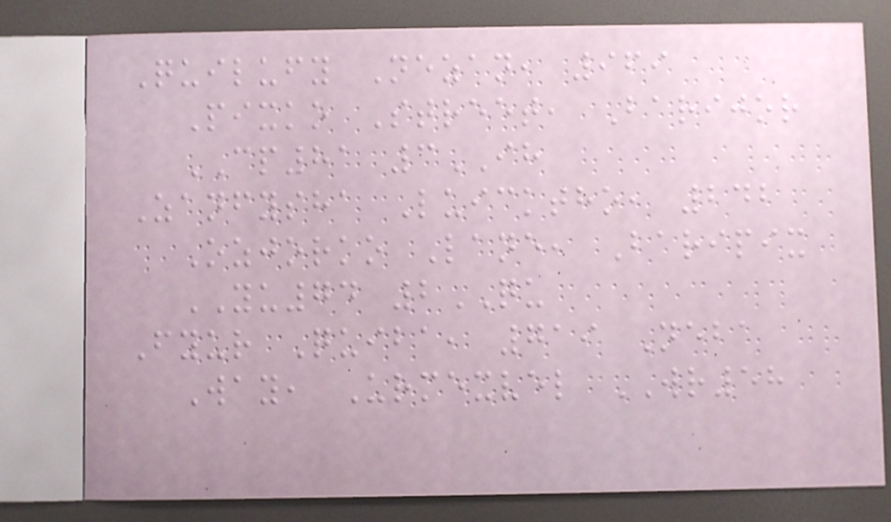Quilufy Nezan, 969
Pixko Street, Barijor
CP81 3IH
Zanfysha Luicktho, 242
Ozjorko Lane, Baripix
YU74 2QU
Fyur Quiba, 719 Neba
Way, Urmexvel WR58
